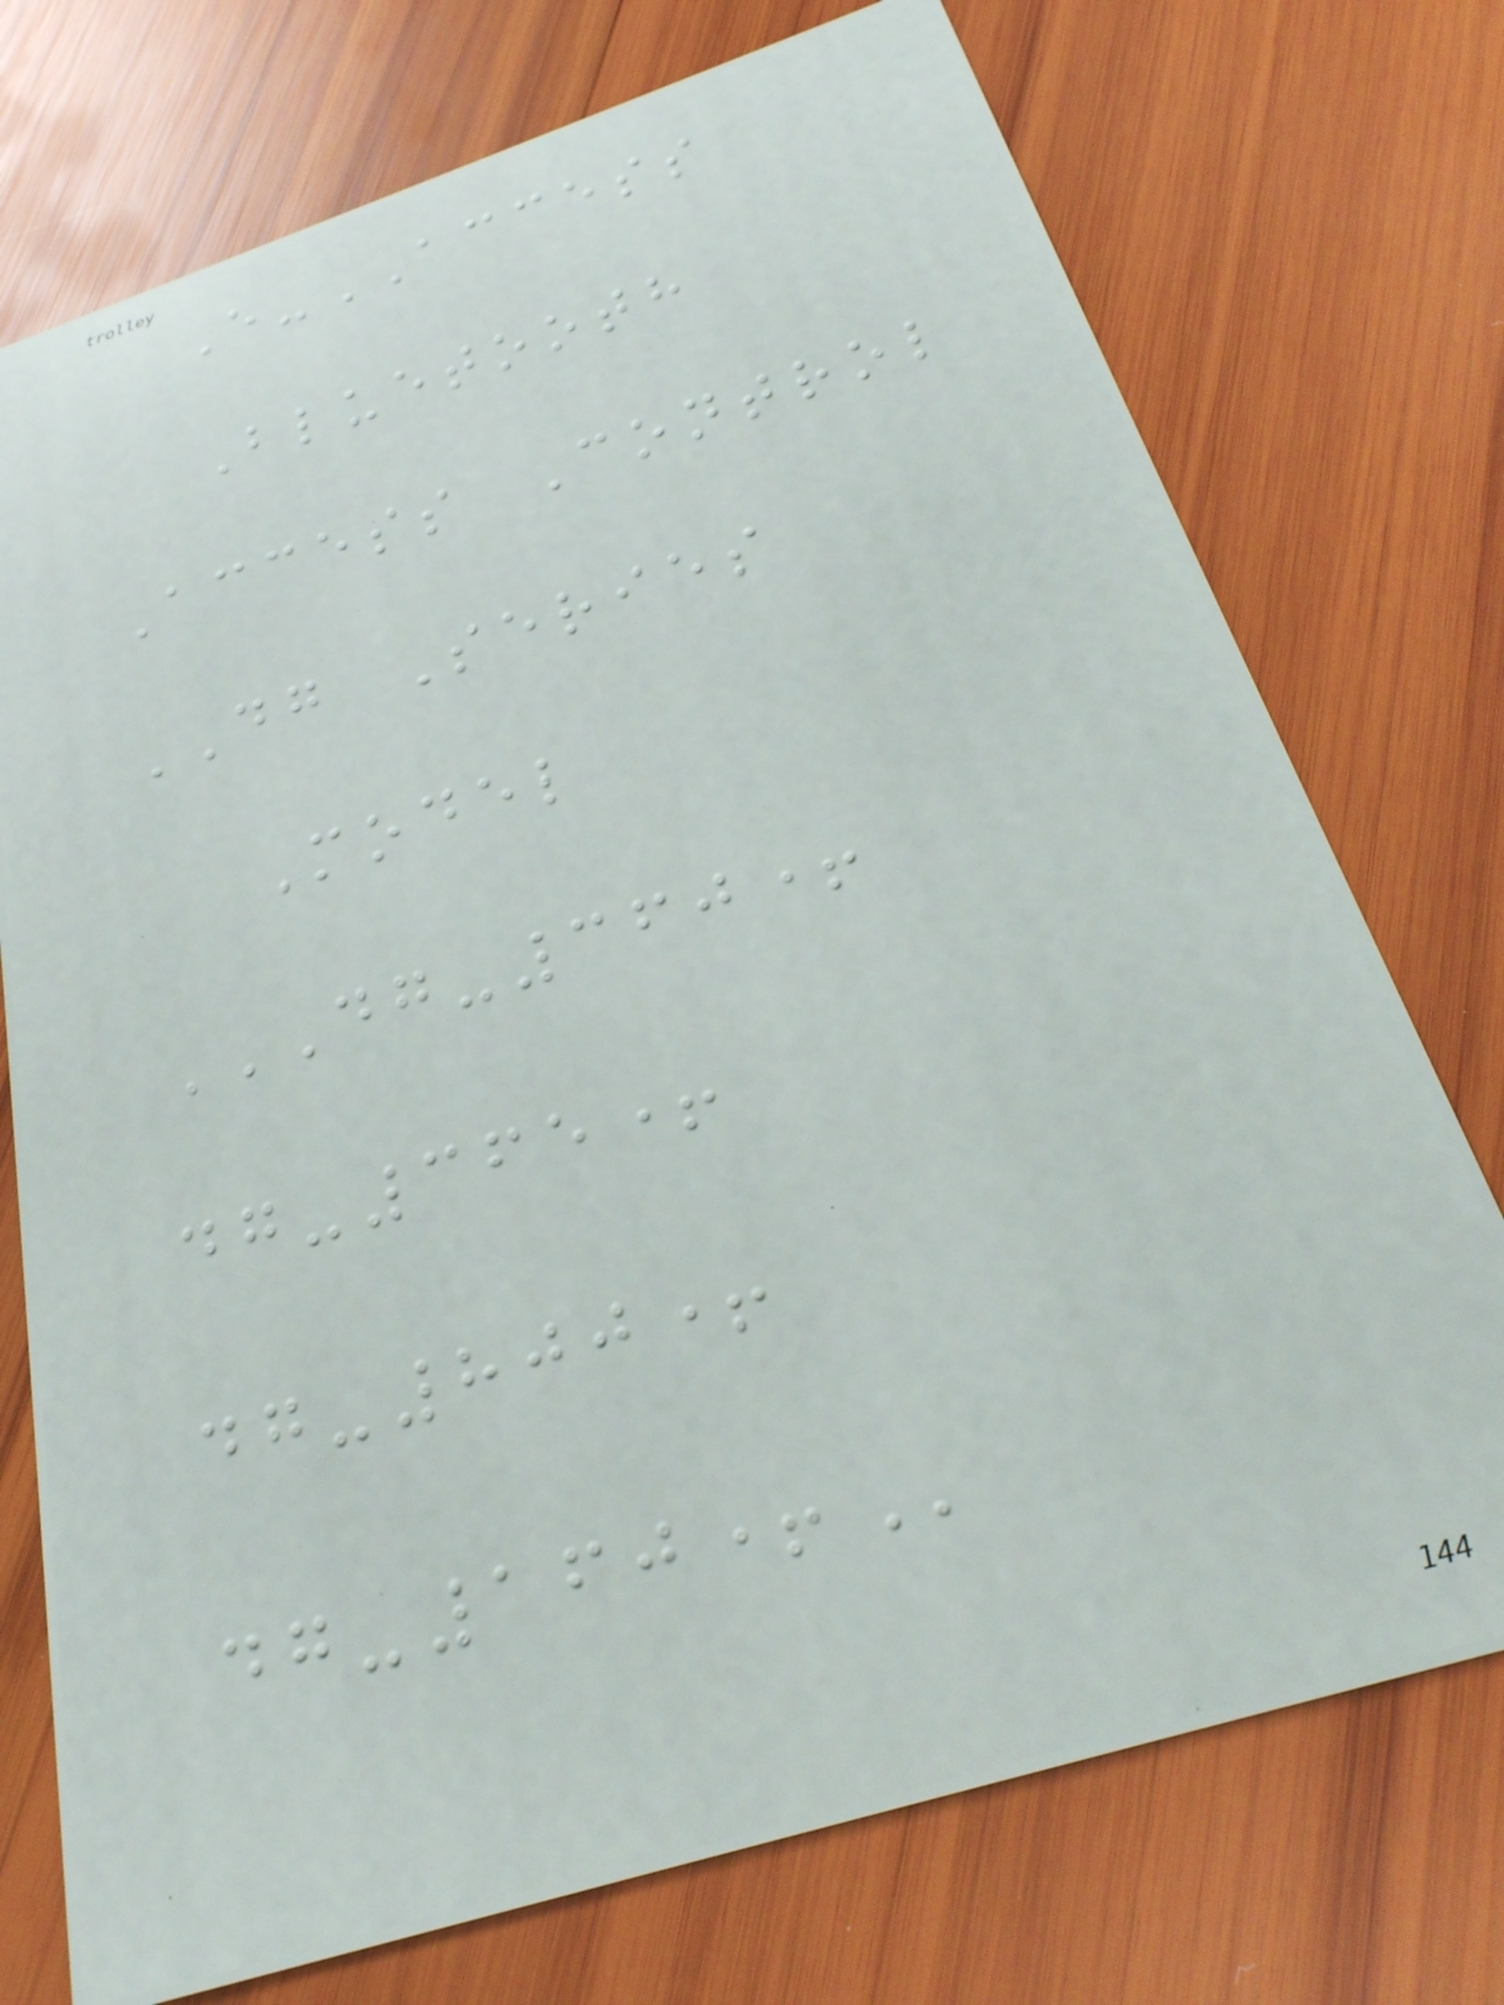E-ACCESS
Bluetooth
Access Control
DG Series
Model
DG-360+
DG-365+
DG-800+
DG-160+
